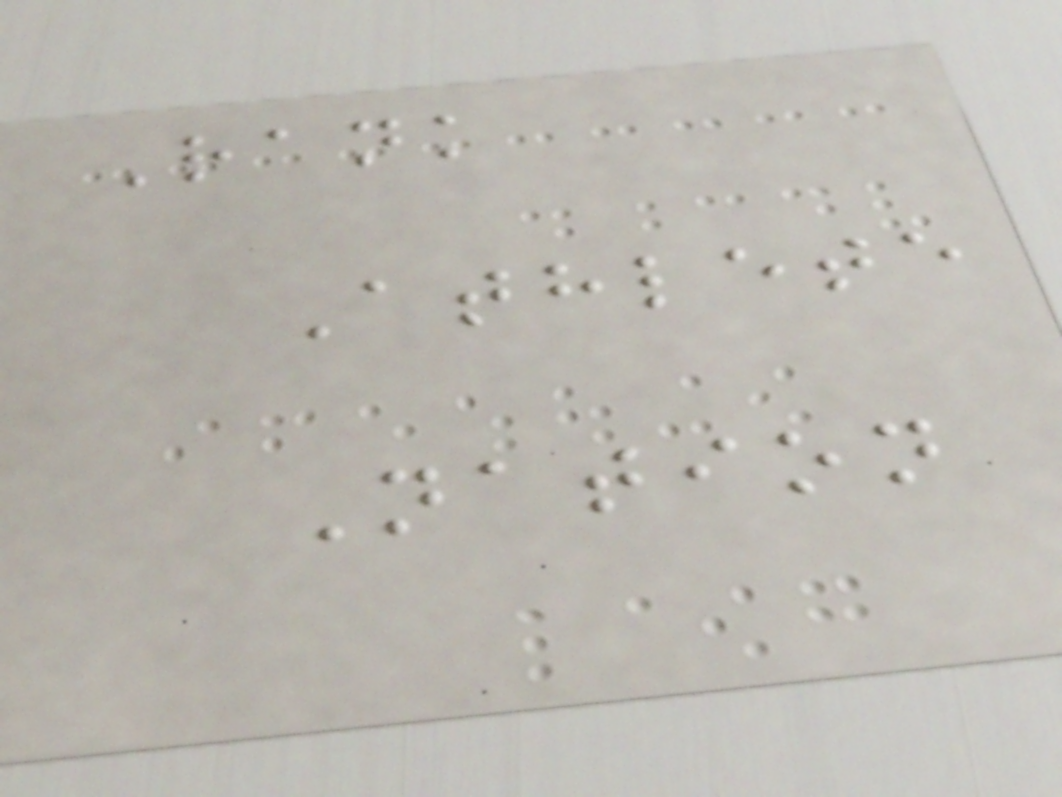Rank
Athlete
Nation
